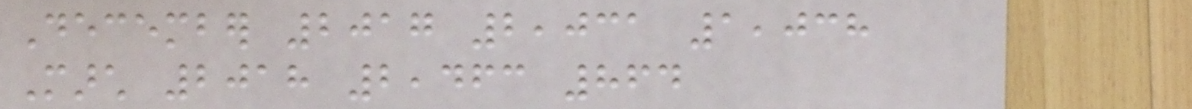December 2017 2,031 1,038
March 2018 2,463 864
